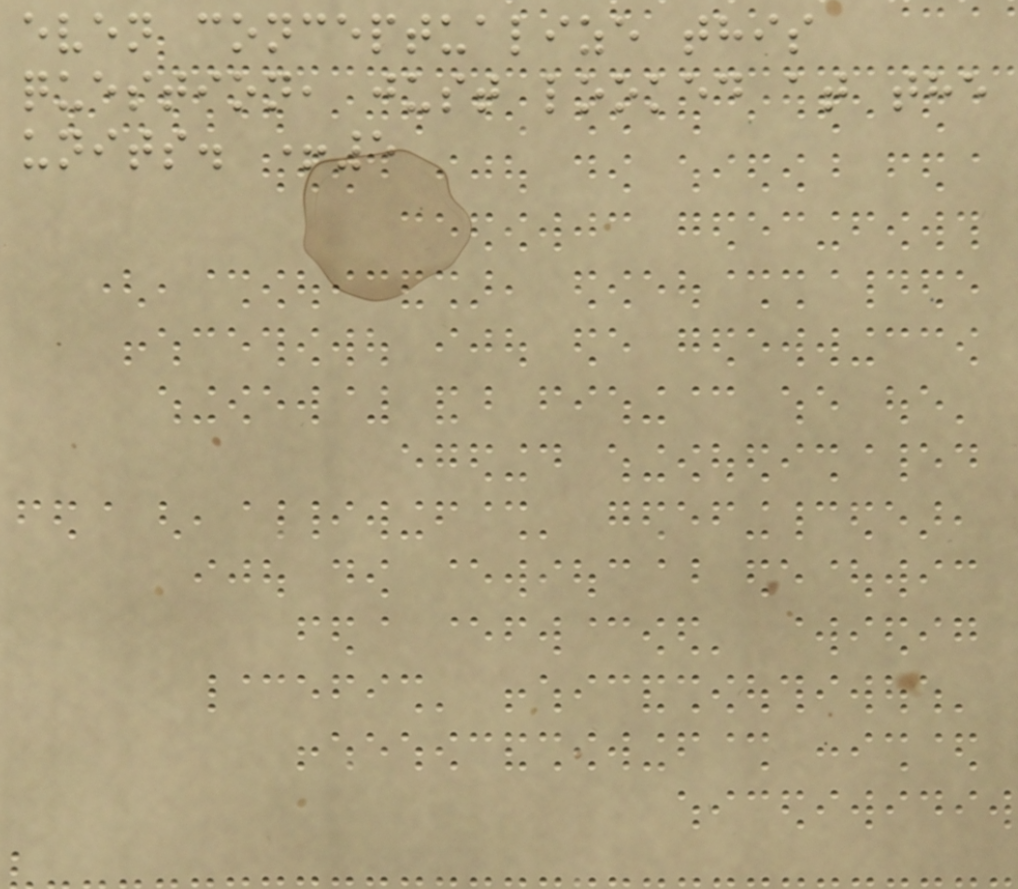even conceptualize this
question, just looked at the
units. +5
